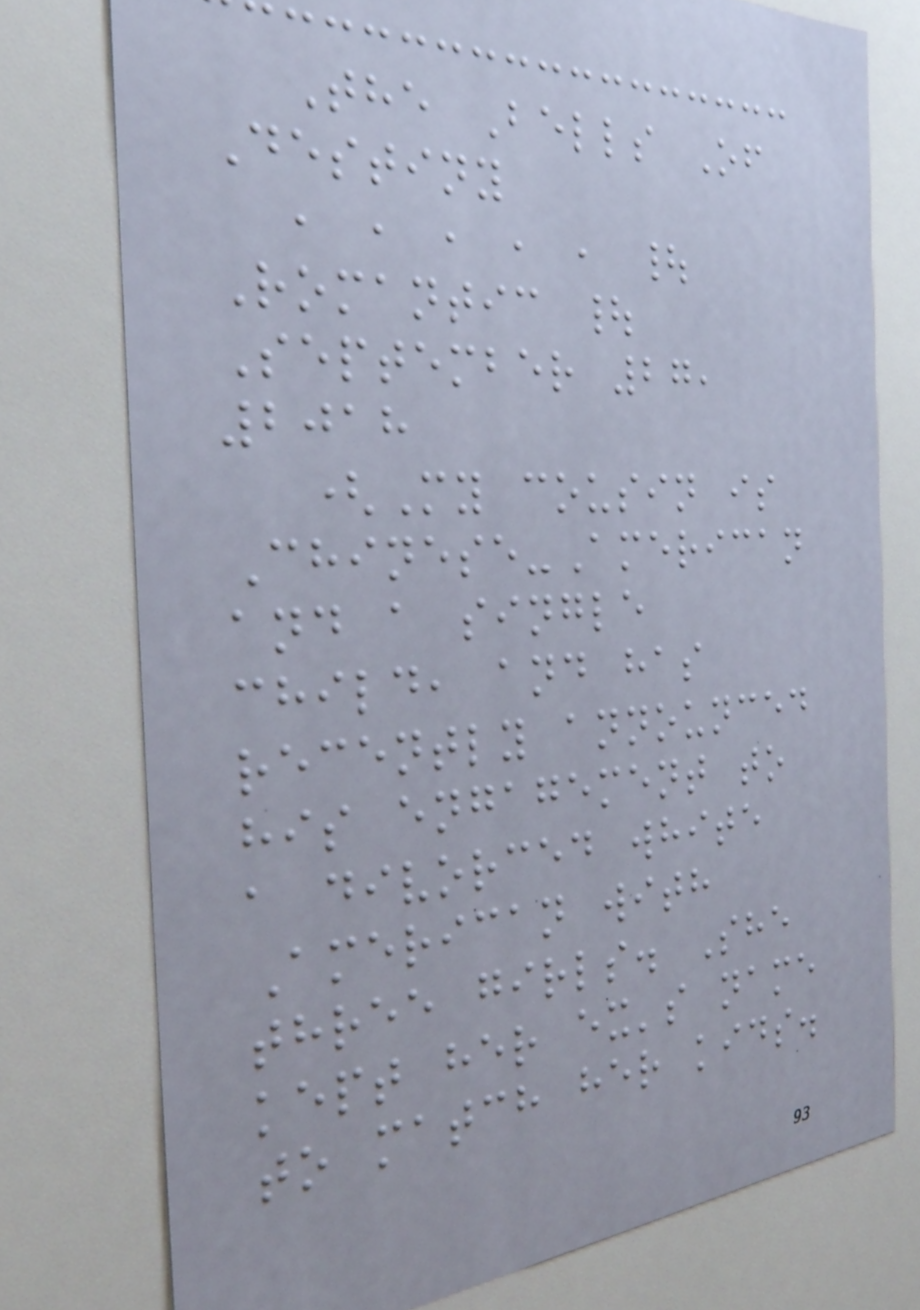The Bells Of
Destiny
, , , , , |
Romantic |
September 27,
2018
(My cousin is
Chinese-American
and a single
child, and has
recently announced
his engagement to
a divorced white
American with
three girls. She
kept her ex's name
to match her kids.
